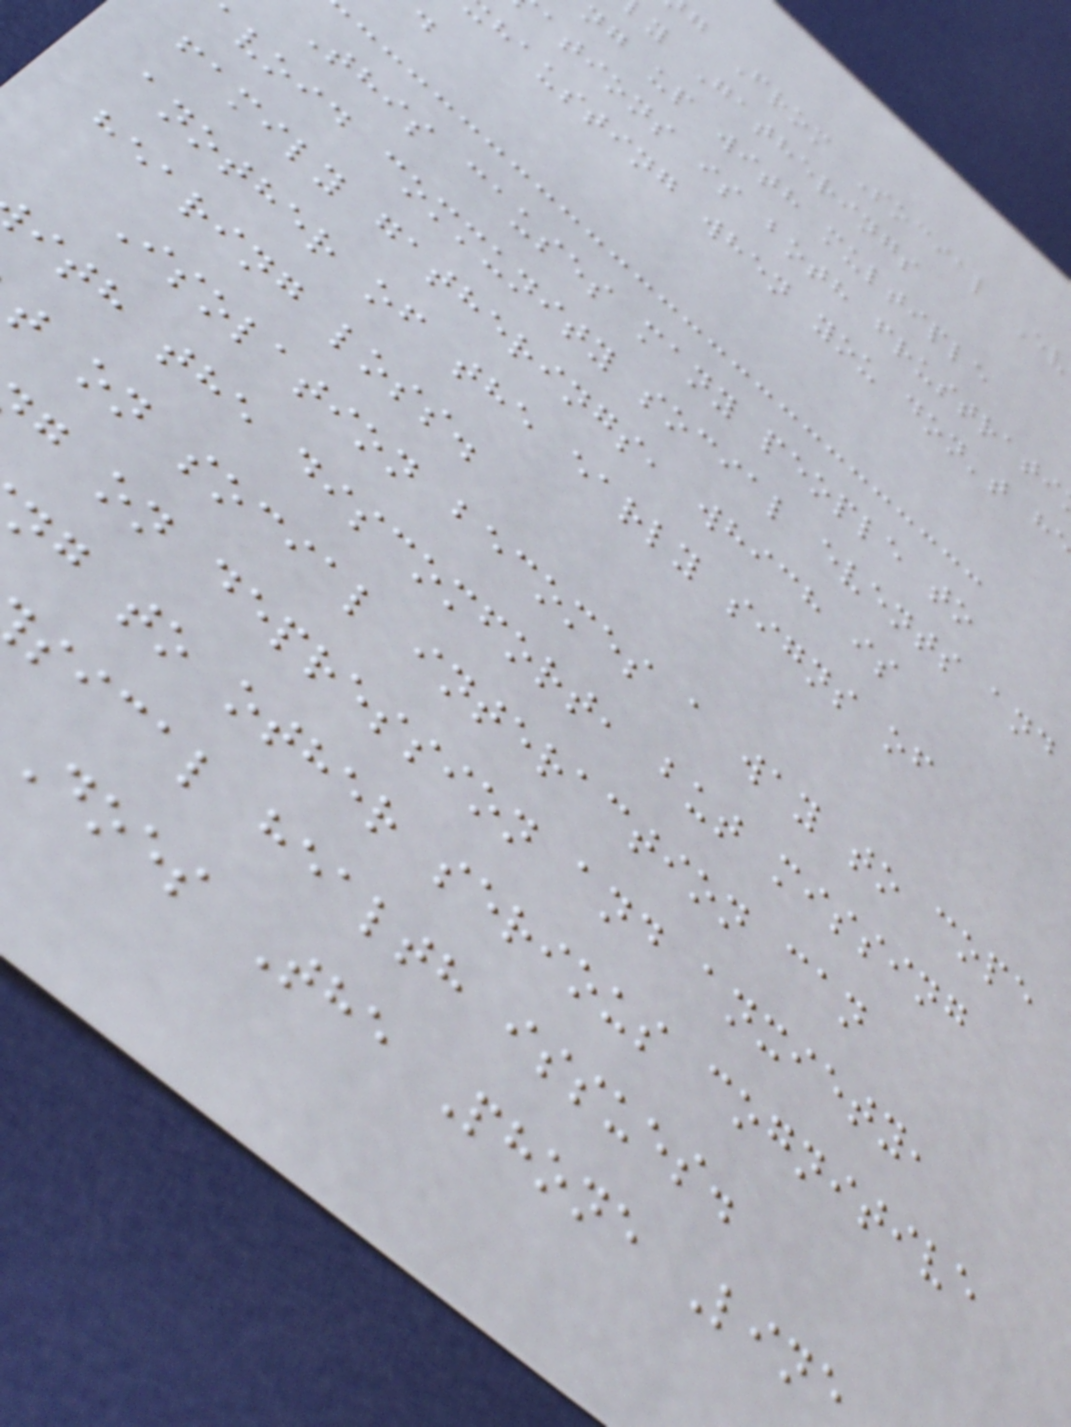g From Social Ev
y Gatherings
ng up with multiple
ations is both frustrati
hausting when you don't h
This causes many people to
avoid community social events and
family gatherings, which is
another of the early signs of
hearing loss.
Isolation becomes a way to cope
ith the discomfort, but missing
t on social interaction can
g on depression and anxiety,
ng to other serious cognitive
sical health issues.
Does The Phone Line
